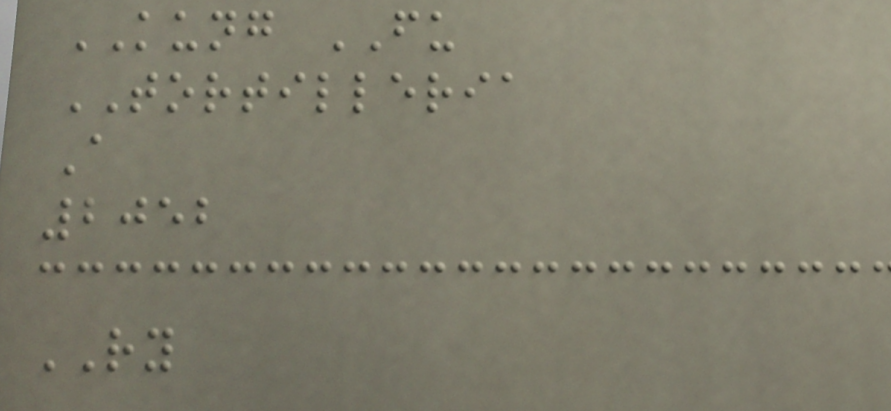KUNG FU
TORTILLERIA
A
2052
RY
